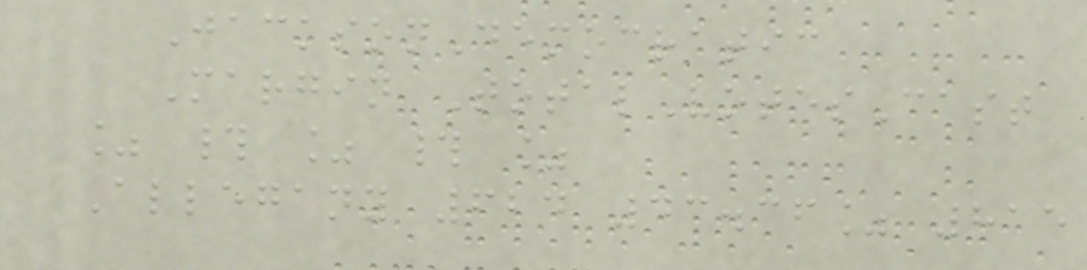JacksonDemocratic
Margin TotalVotesCast
% # % # %
Allegany 624 43.36% 815
